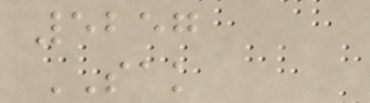5257
SAK
